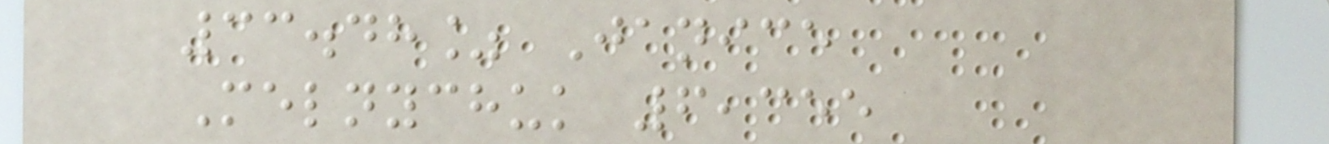33.48% Janice
Melnychuk 6,355
